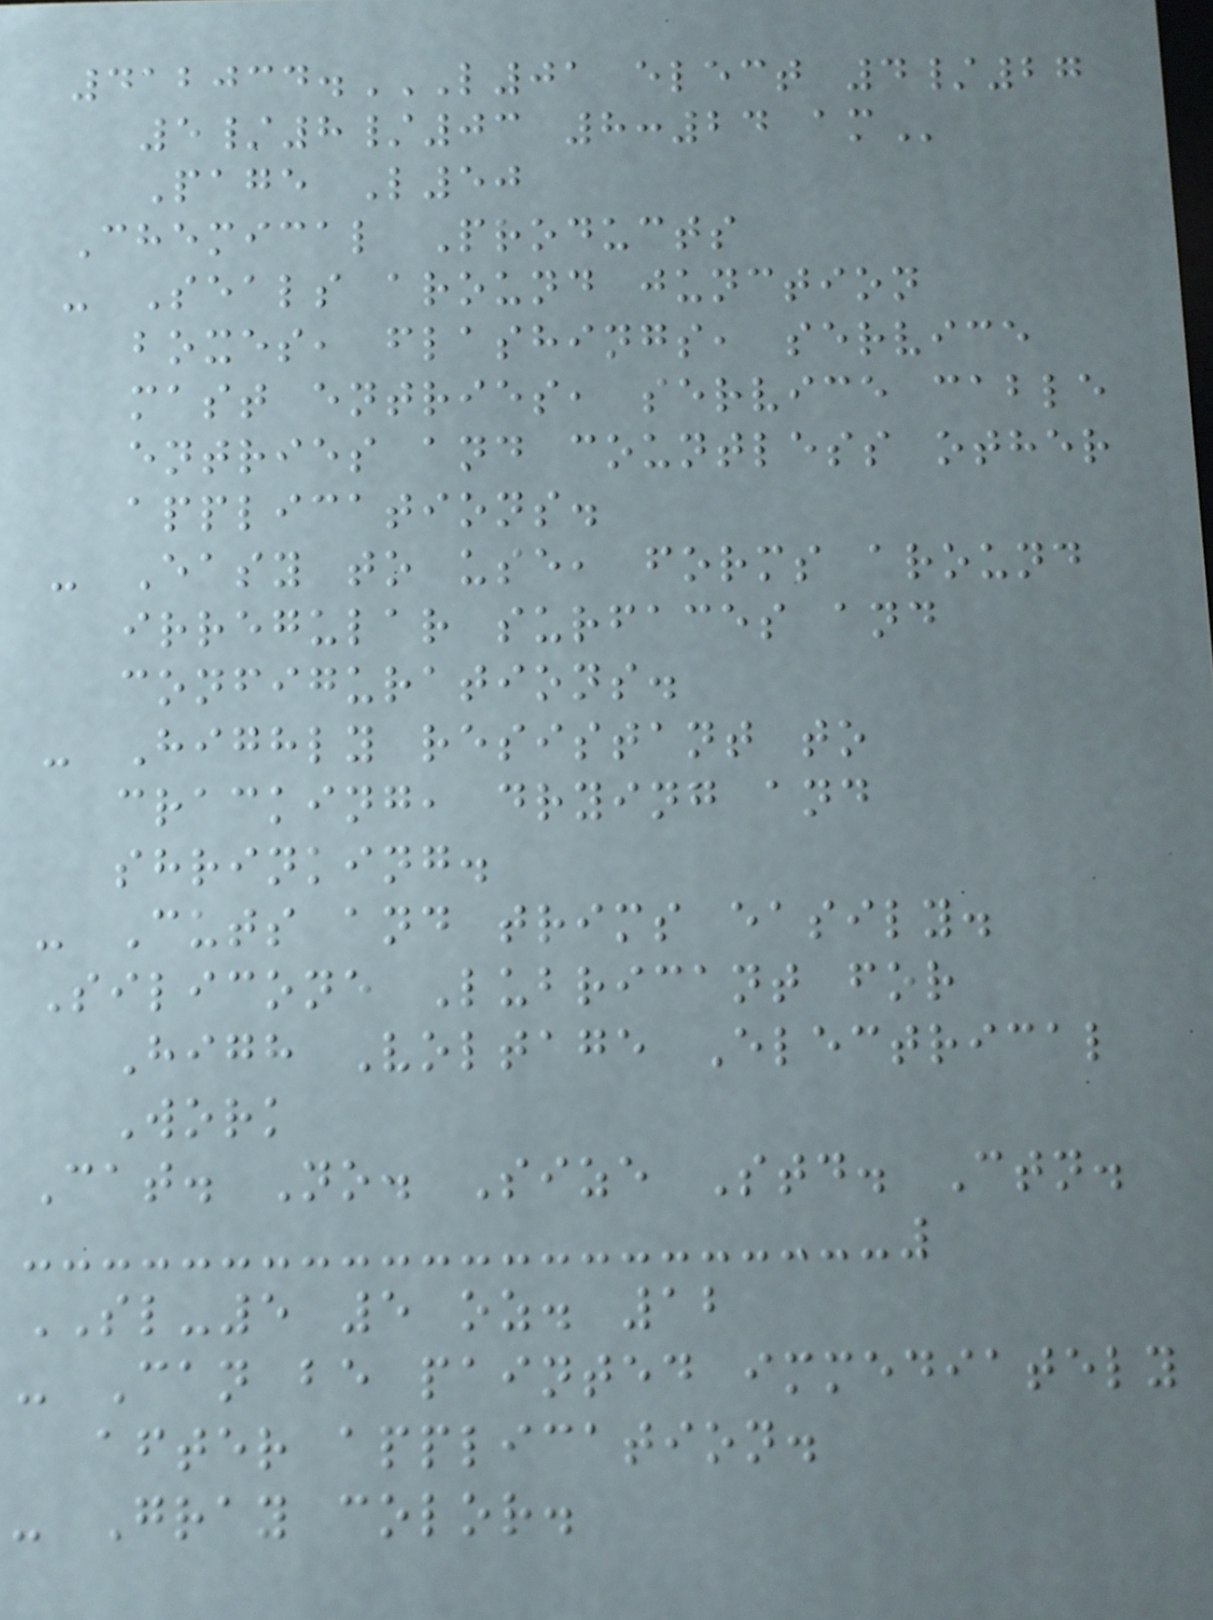412034.L01 ELECT 4/27
5/8/03 8:24 AM
Page L50
Chemical Products
- Seals around junction
boxes, flashings, service
mast entries, service cable
entries and countless other
applications.
- Easy to use, forms around
irregular surfaces and
configurations.
- Highly resistant to
cracking, drying and
shrinking.
- Cuts and trims easily.
Silicone Lubricant for
High Voltage Electrical
Work
Cat. No. Size Std. Ctn.
SL-5 5 oz. 12
- Can be painted immediately
after application.
- Gray color.
